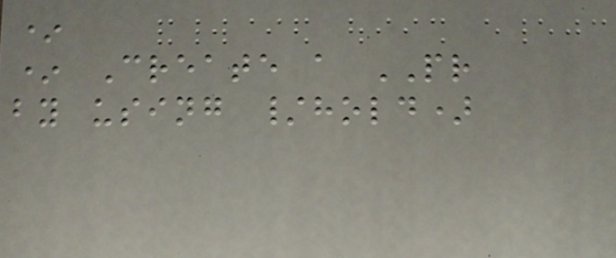*
* Create a PR
by using /hold)
